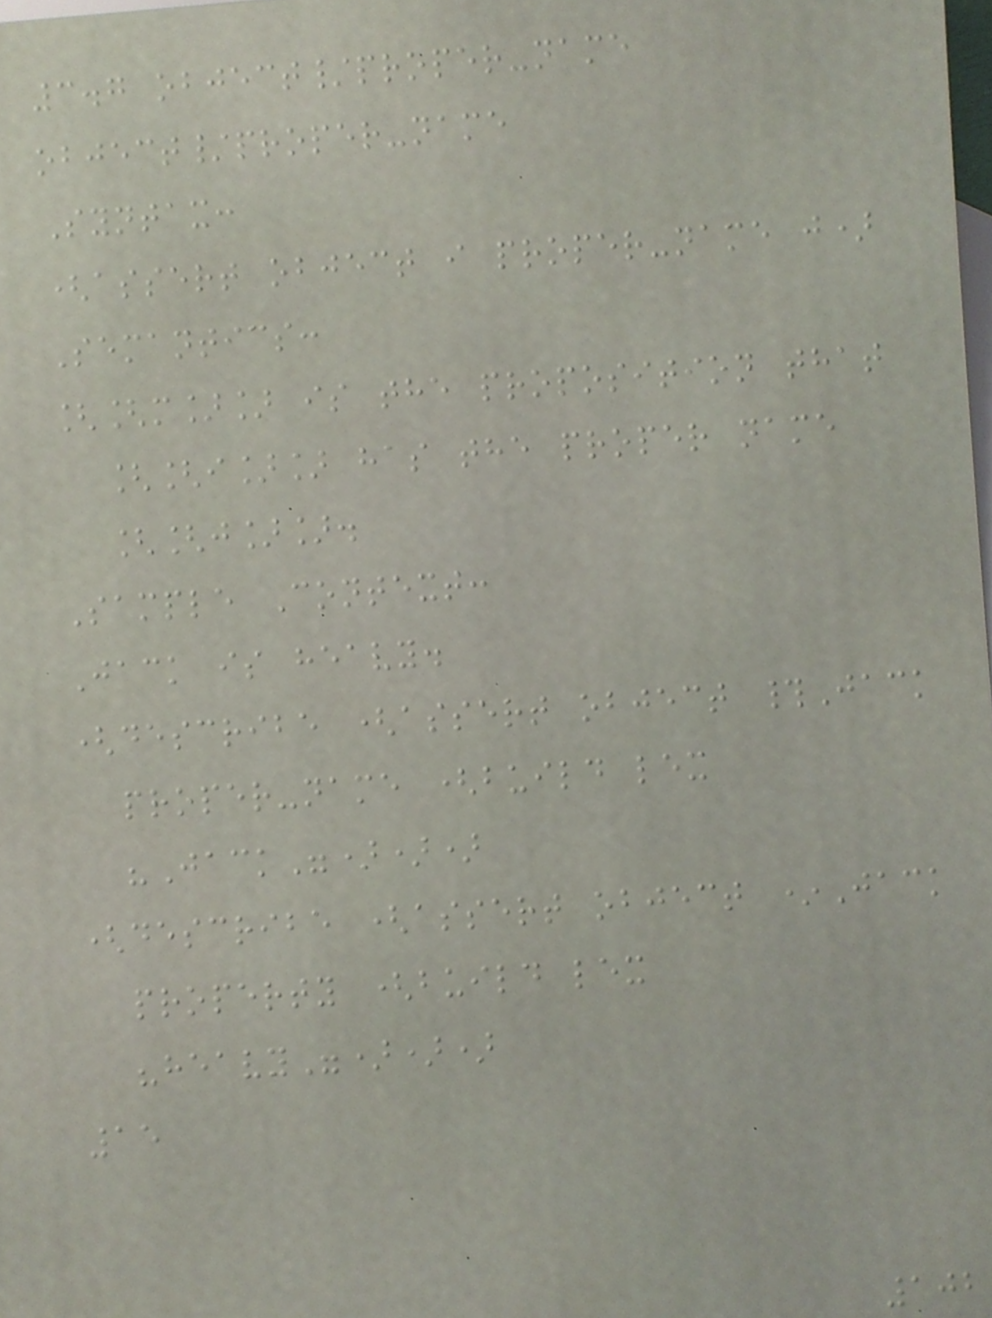3.7 object/proper-name
object/proper-name
Syntax:
(assert object i proper-name j)
Semantics:
[[m]] is the proposition that
[[i]] has the proper name
[[j]].
Sample Context:
Jack is heavy.
(describe (assert object #Jack
proper-name (build lex
"Jack")))
(describe (assert object *Jack
property (build lex
"heavy")))
15
102
